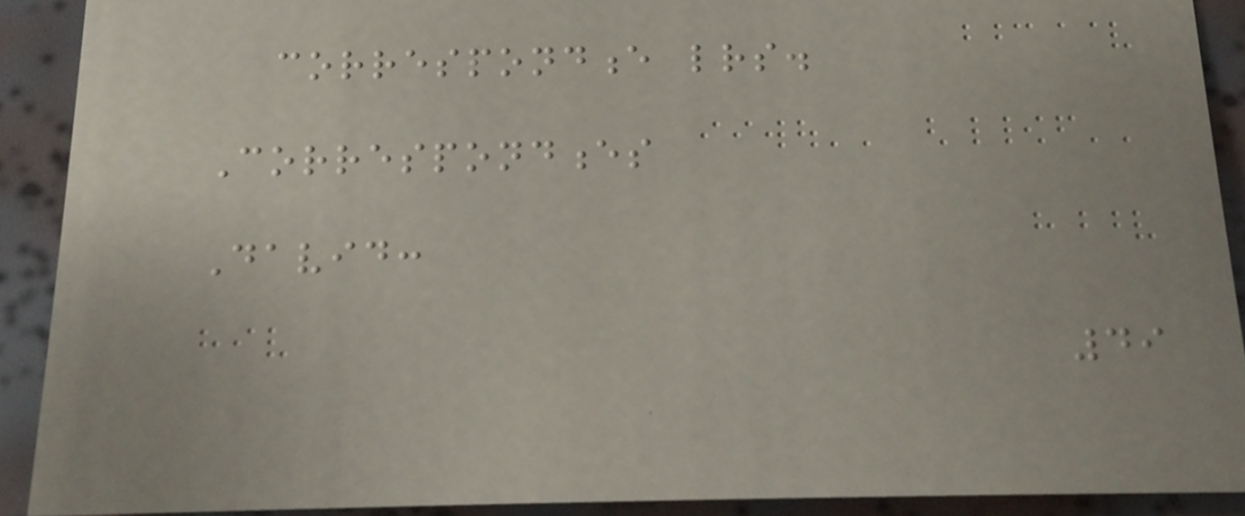correspondence letters.
Correspondences
David:
49
